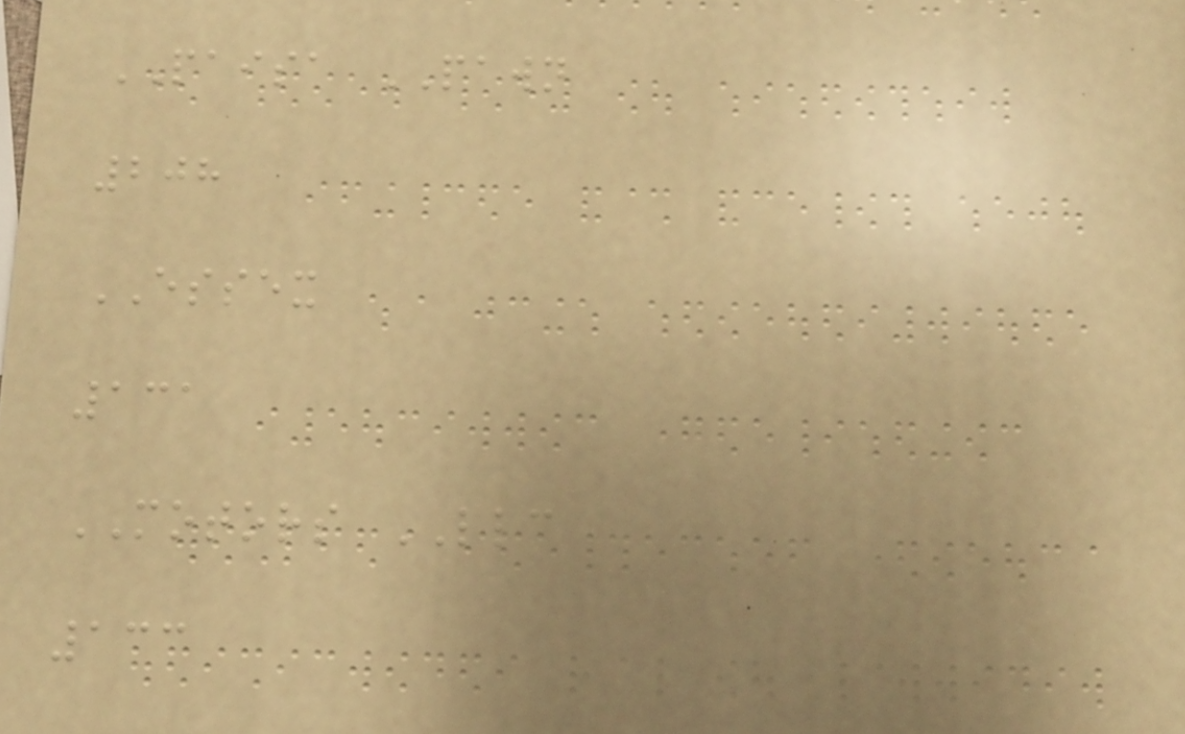PAISA PAWN
208
ESSEX
131
MOTORS LLC
133
